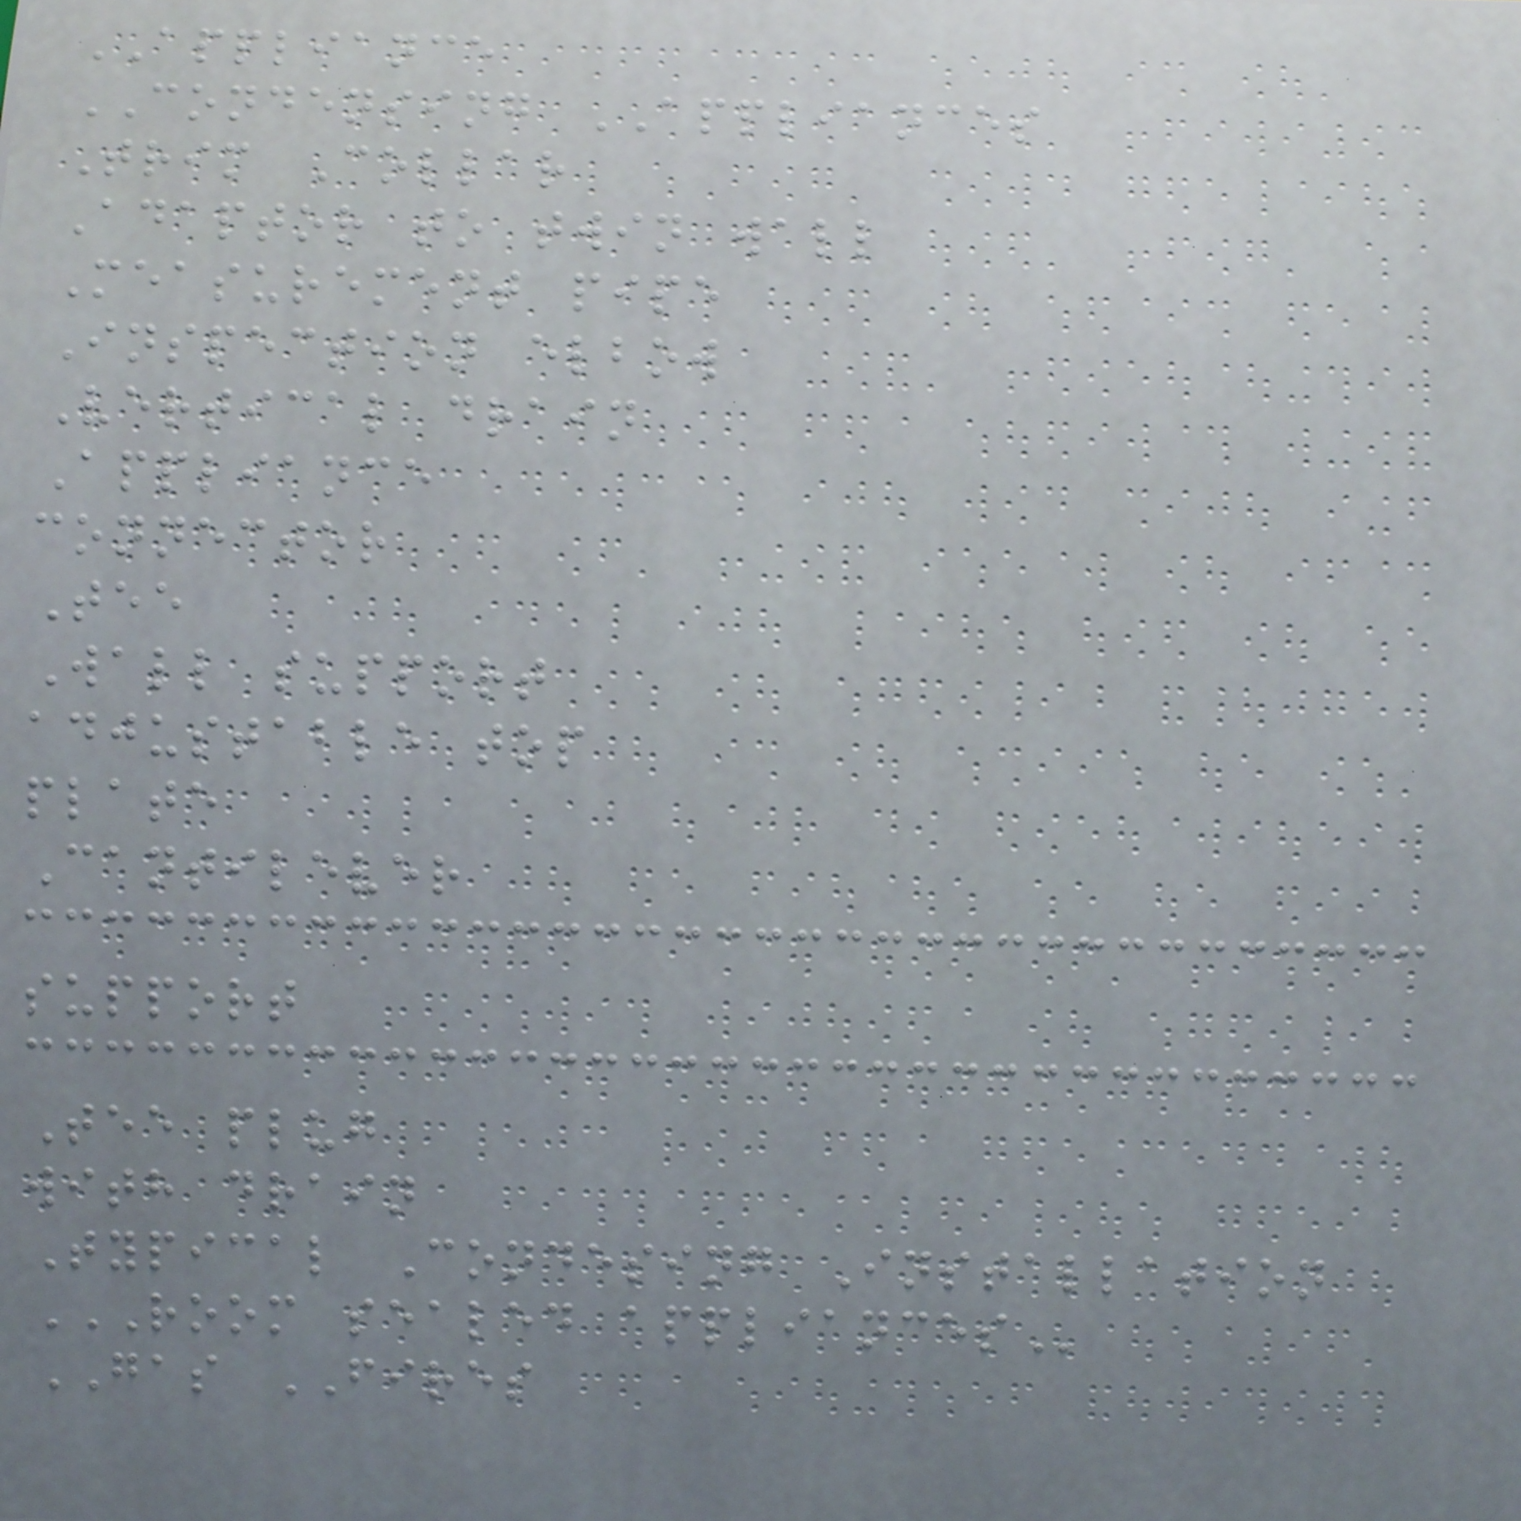APPLIANCE
CONDENSING APPLIANCES
Trim Collar
Adaptor to twin wall
Measurement pipe
Inspection elbow
Vertical drain
Appliance
connector
Tee
Wall support
adjustable top
plate
Cantilever
support
Tee plug
with drain
Typical Condesing Installation
ROOM SEALED APPLIANCES
GAS FIRES
